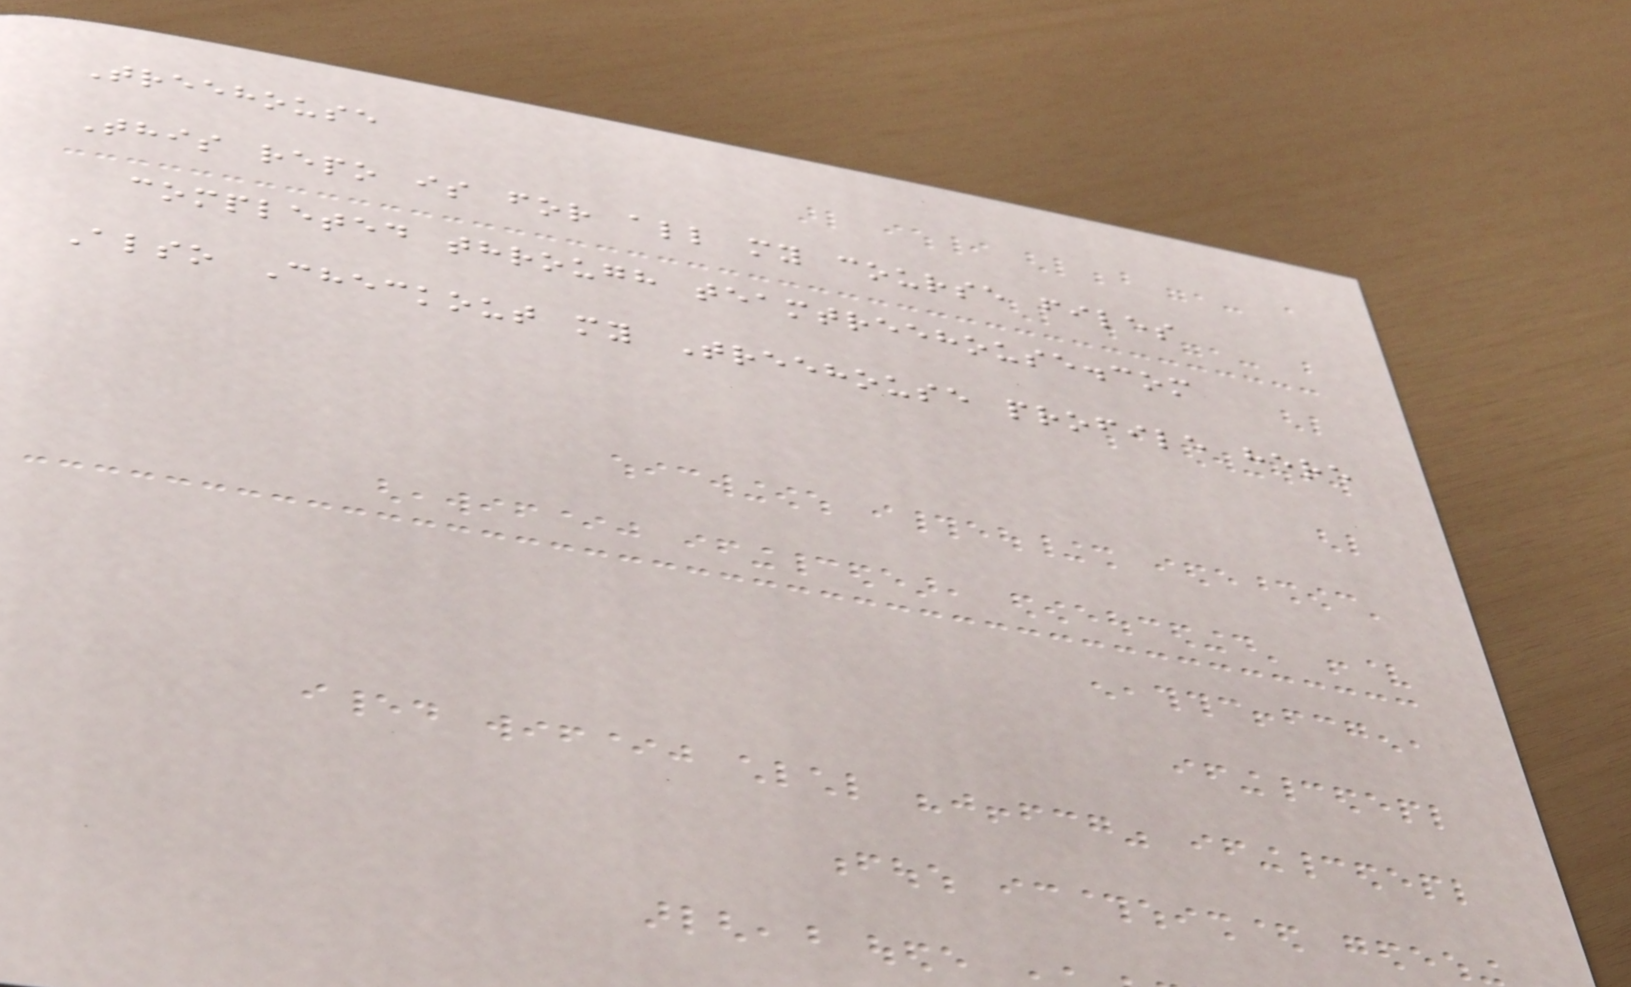Treehouse
This repo is for all my course files
completed through teamtreehouse.com
Also Checkout my Treehouse profile here
